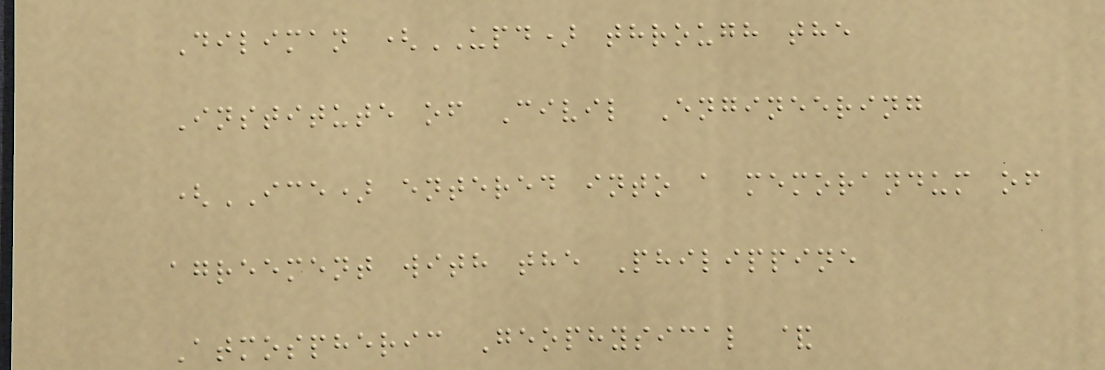Diliman (UPD) through the
Institute of Civil Engineering
(ICE) entered into a memorandum of
agreement with the Philippine
Atmospheric Geophysical &
